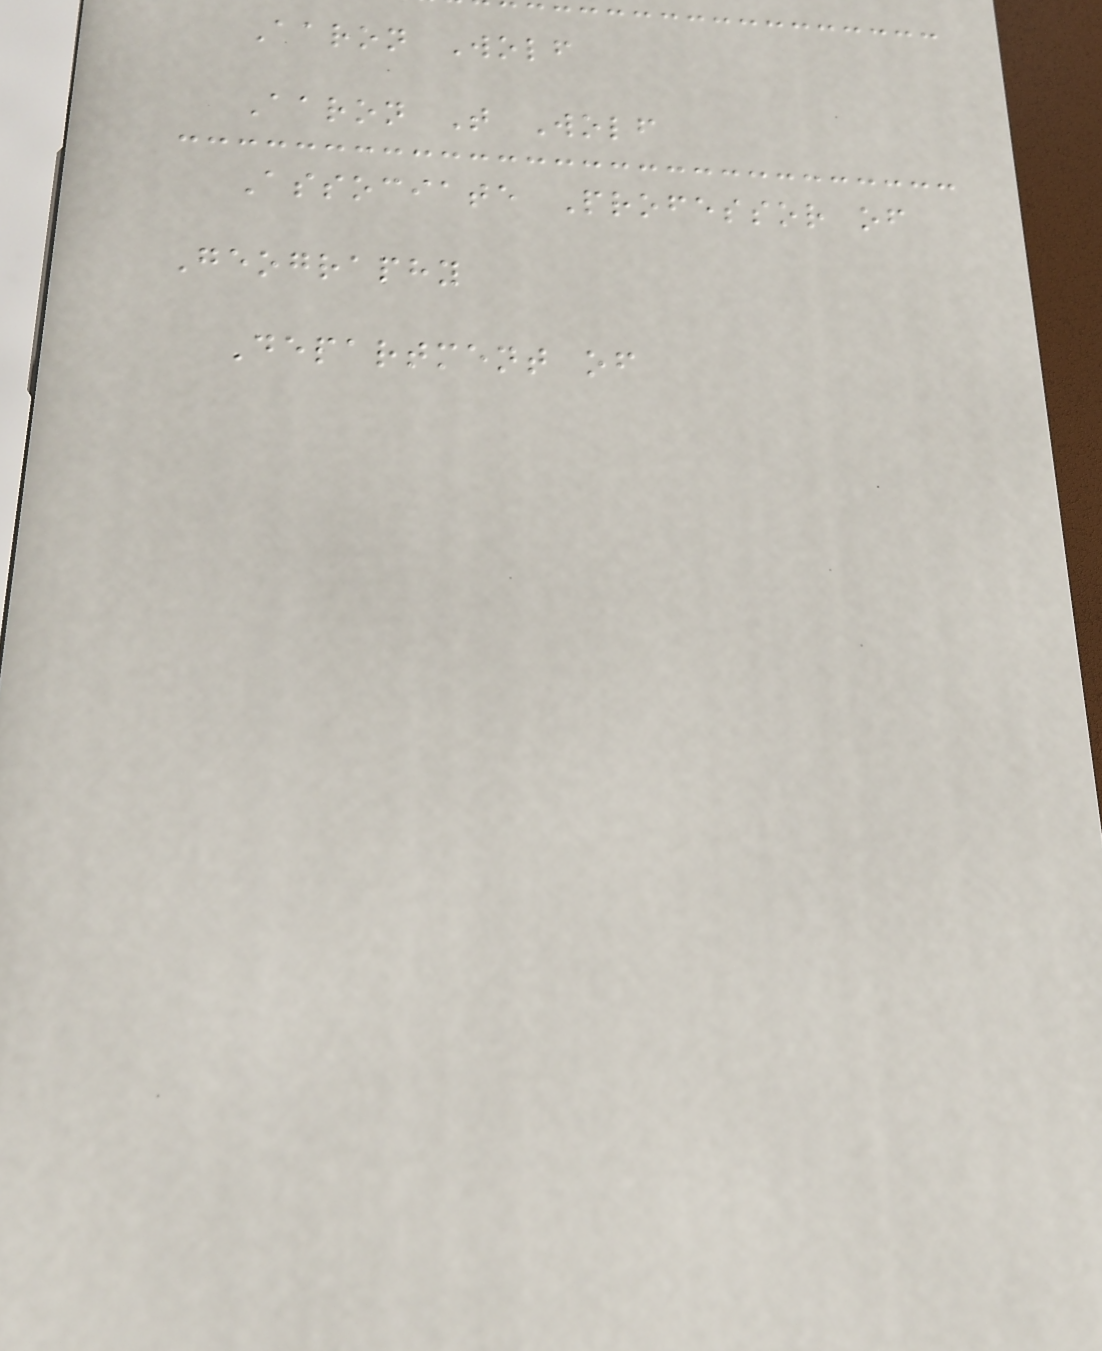Aaron Wolf
Aaron T Wolf
Associate Professor of
Geography
Department of
